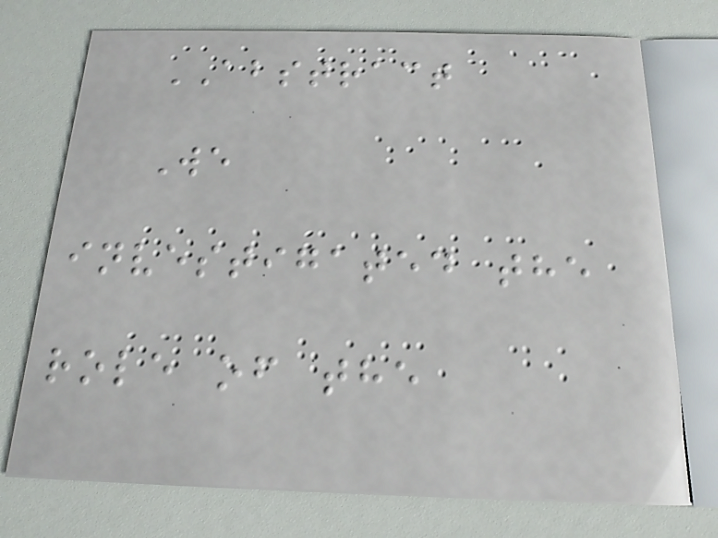ABSTRACT
We
investigated the
role of the
